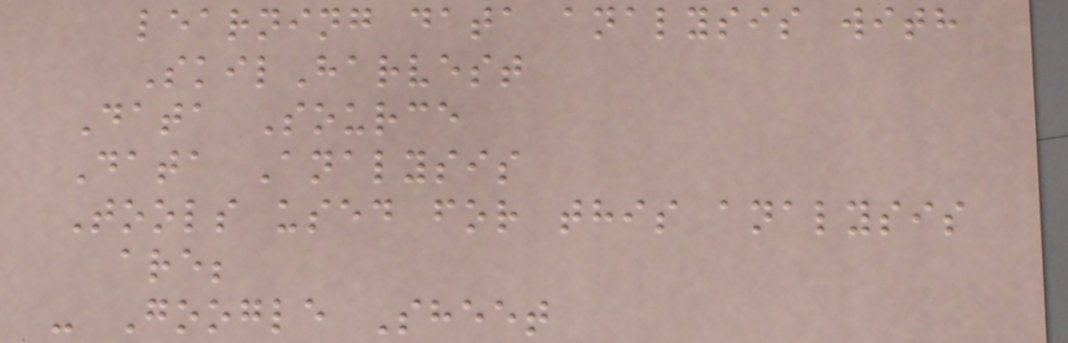learning data analysis with
SkilHarvest
Data Source
Data Analysis
Tools used for this analysis
are;
- Google Sheet
